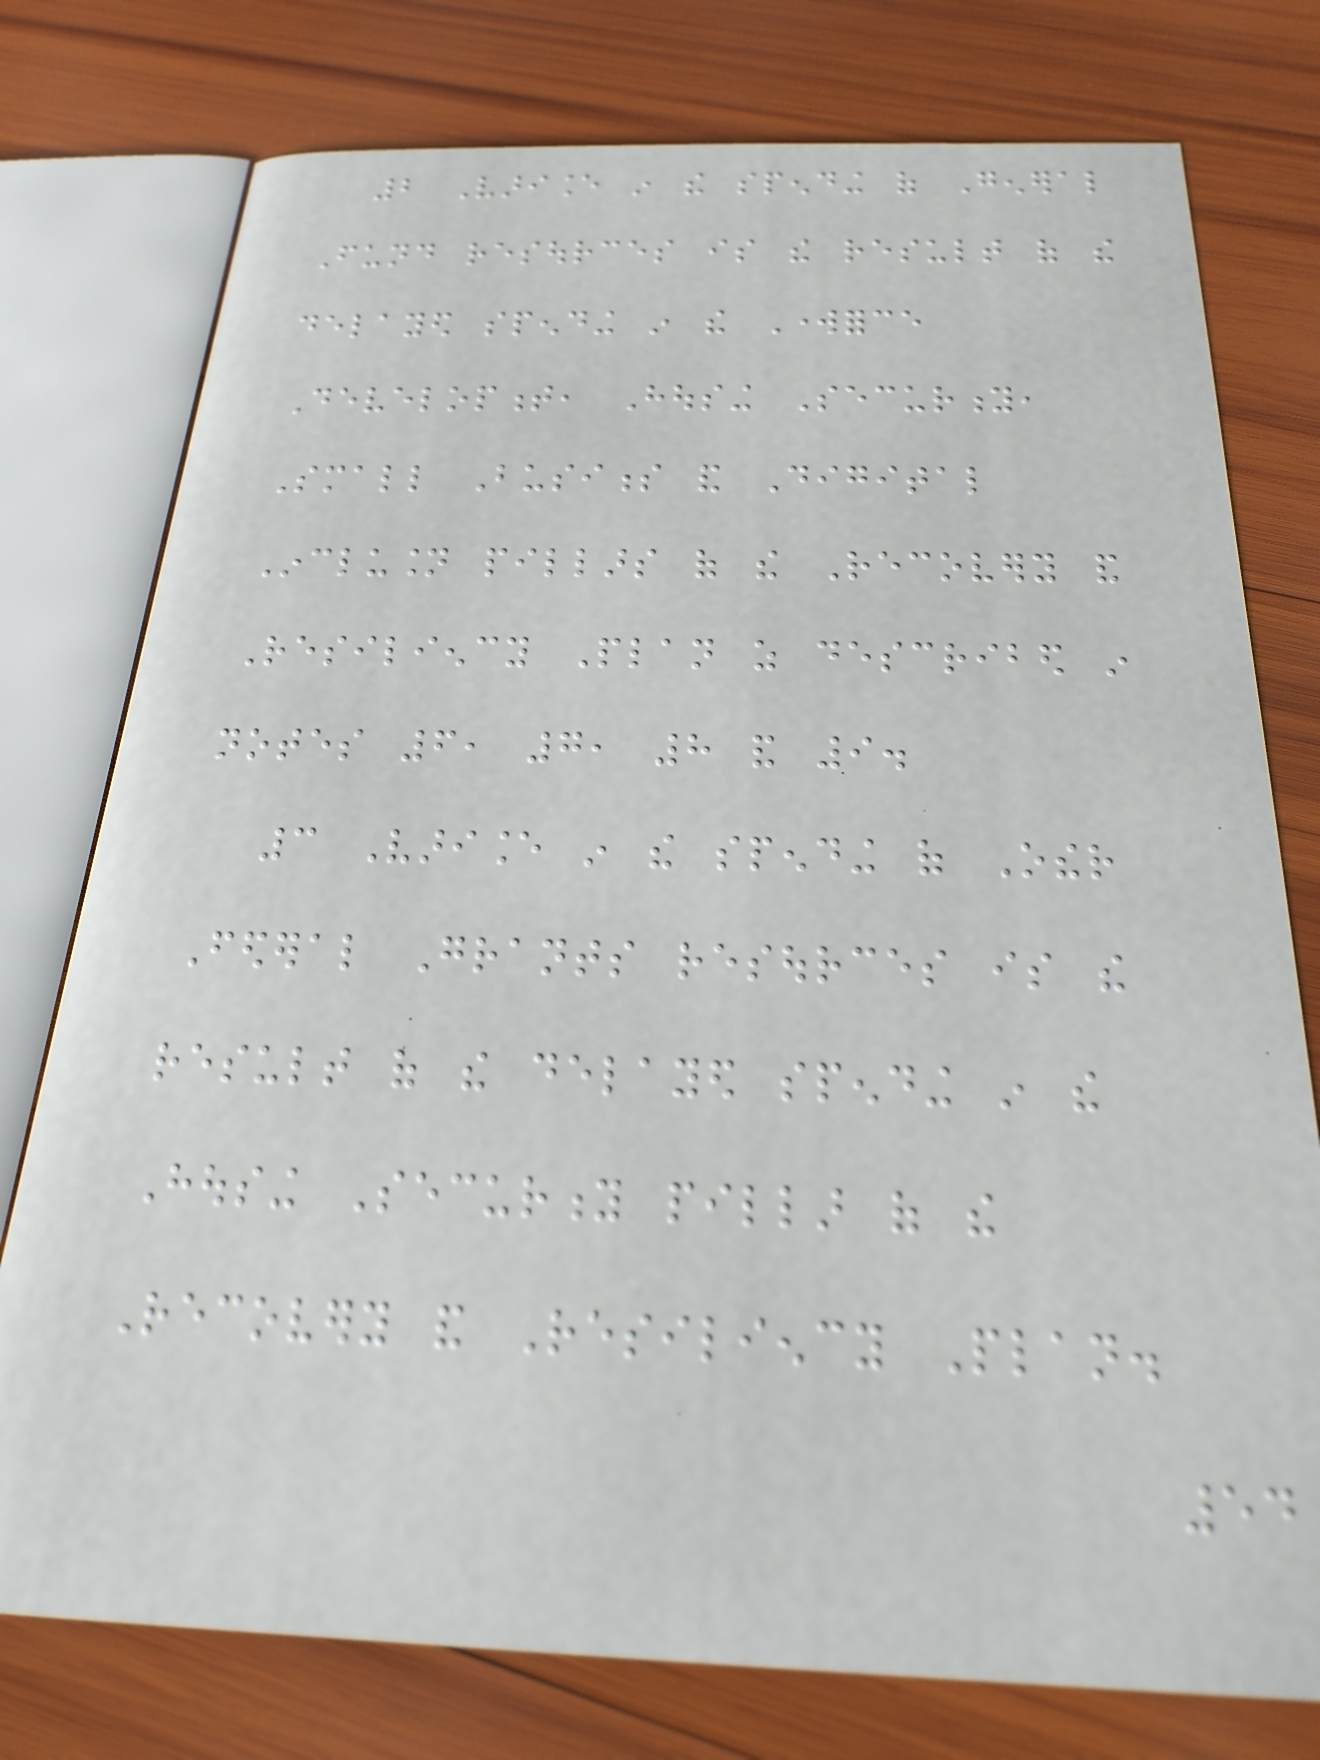2 Variance in the spending of General
Fund resources is the result of the
delayed spending in the Workforce
Development, Housing Security,
Small Business and Digital
Inclusion pillars of the Recovery and
Resiliency Plan as described in
notes 6, 7, 8 and 9.
3 Variance in the spending of Other
Federal Grants resources is the
result of the delayed spending in the
Housing Security pillar of the
Recovery and Resiliency Plan.
54
